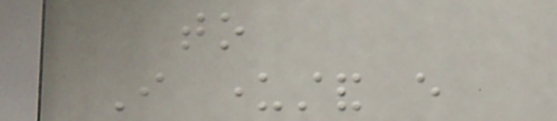to
I understand every
